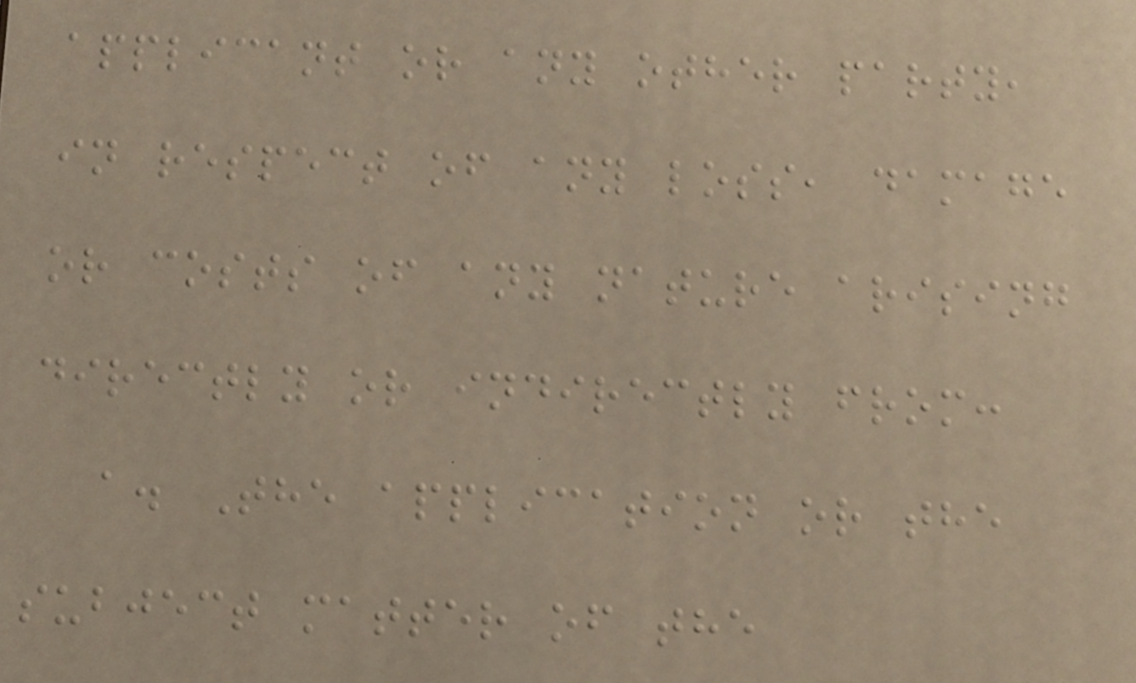applicant or any other party,
in respect of any loss, damage
or costs of any nature arising
directly or indirectly from:
a. The application or the
subject matter of the
